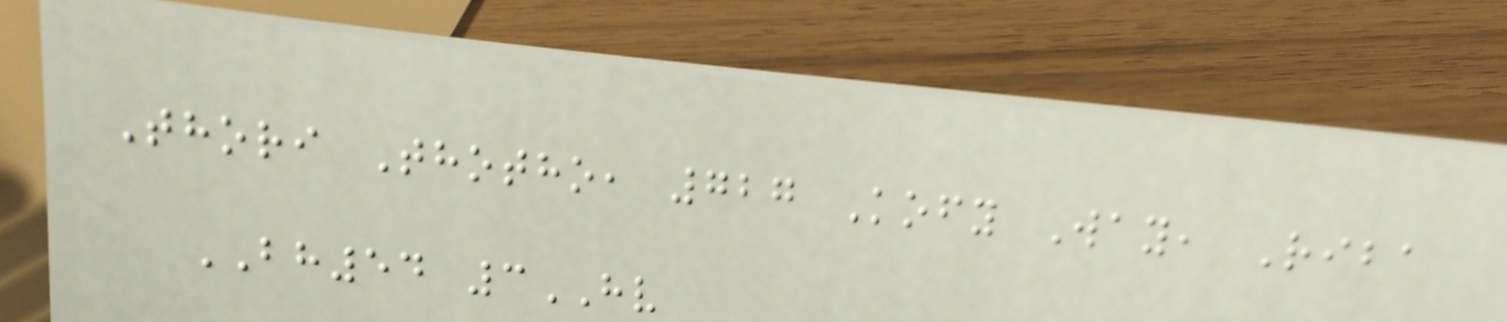Thori Thotho, 727 Kofy Way, Riba
BH54 3HV
